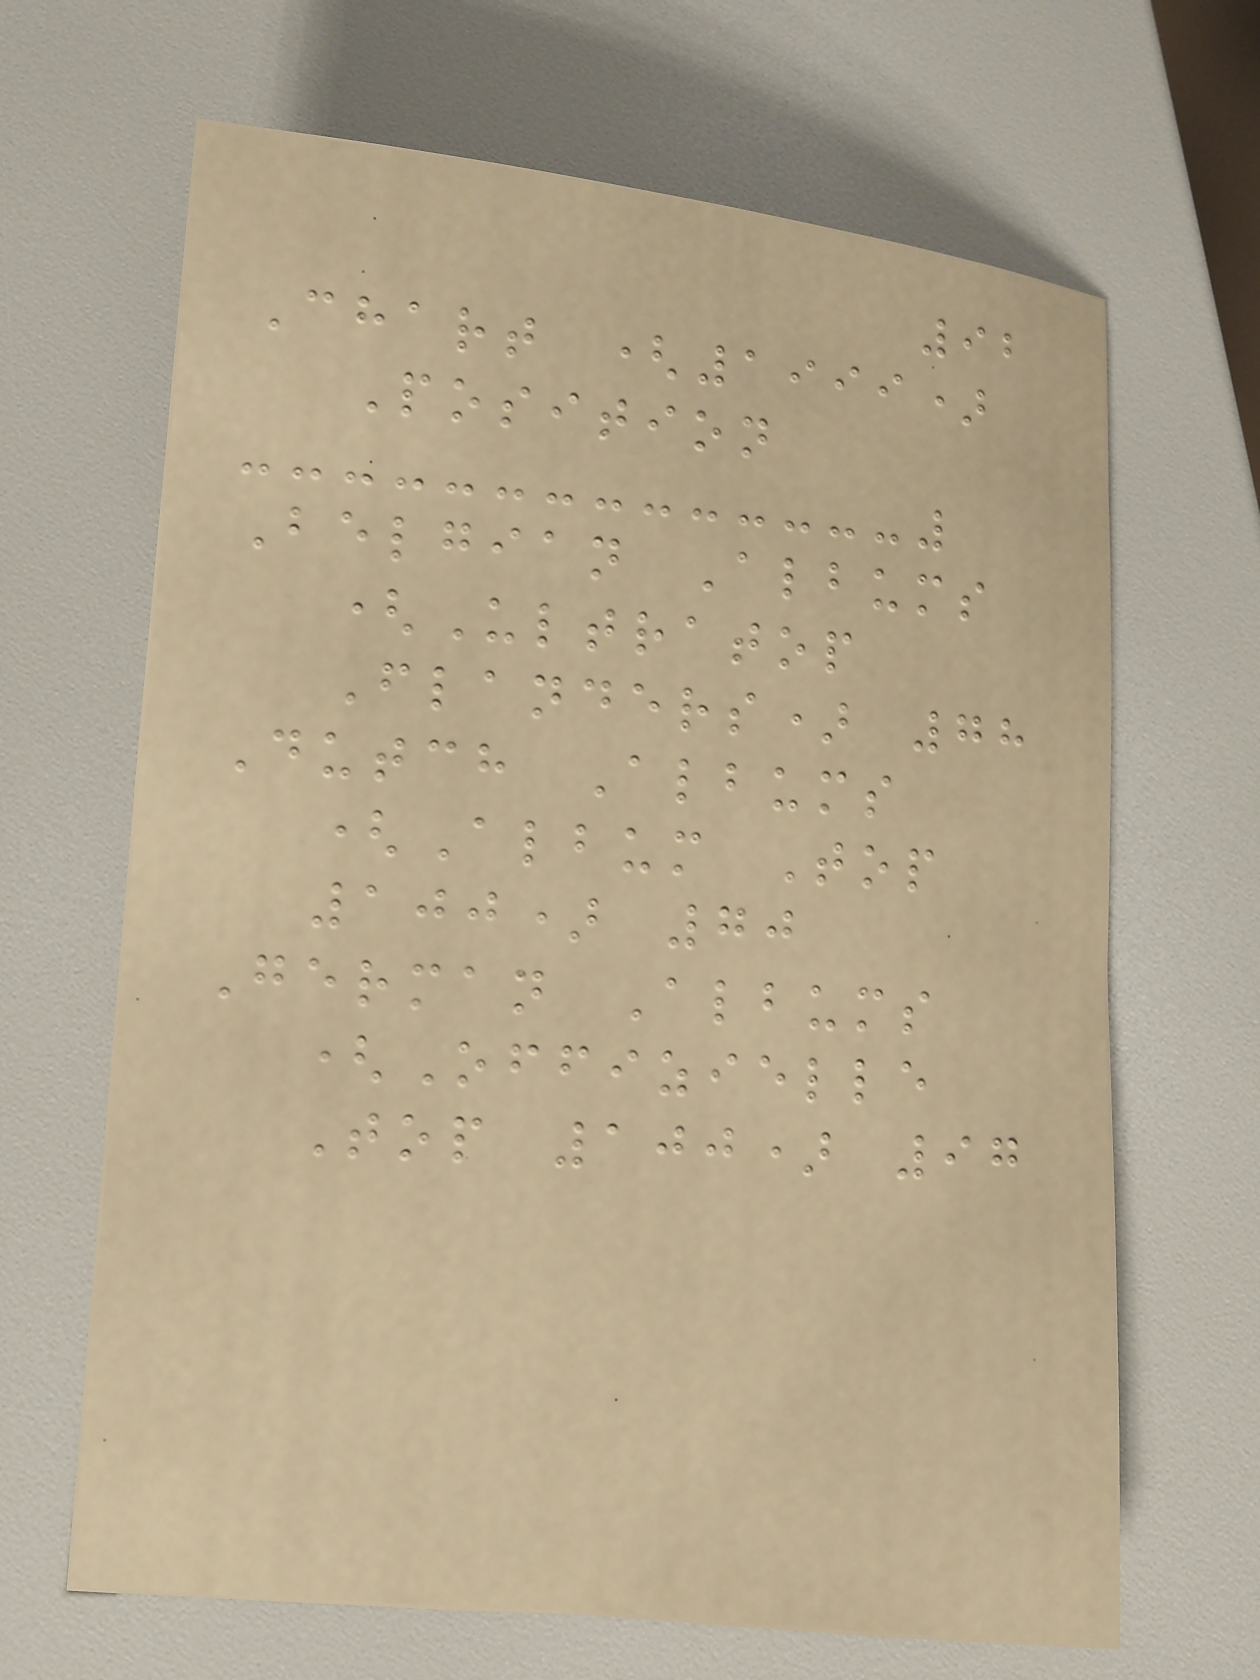92
Chart (1999)
Position
Belgian Albums
(Ultratop
Flanders) 78
Dutch Albums
(Album Top
100) 70
German Albums
(Offizielle
Top 100) 97
